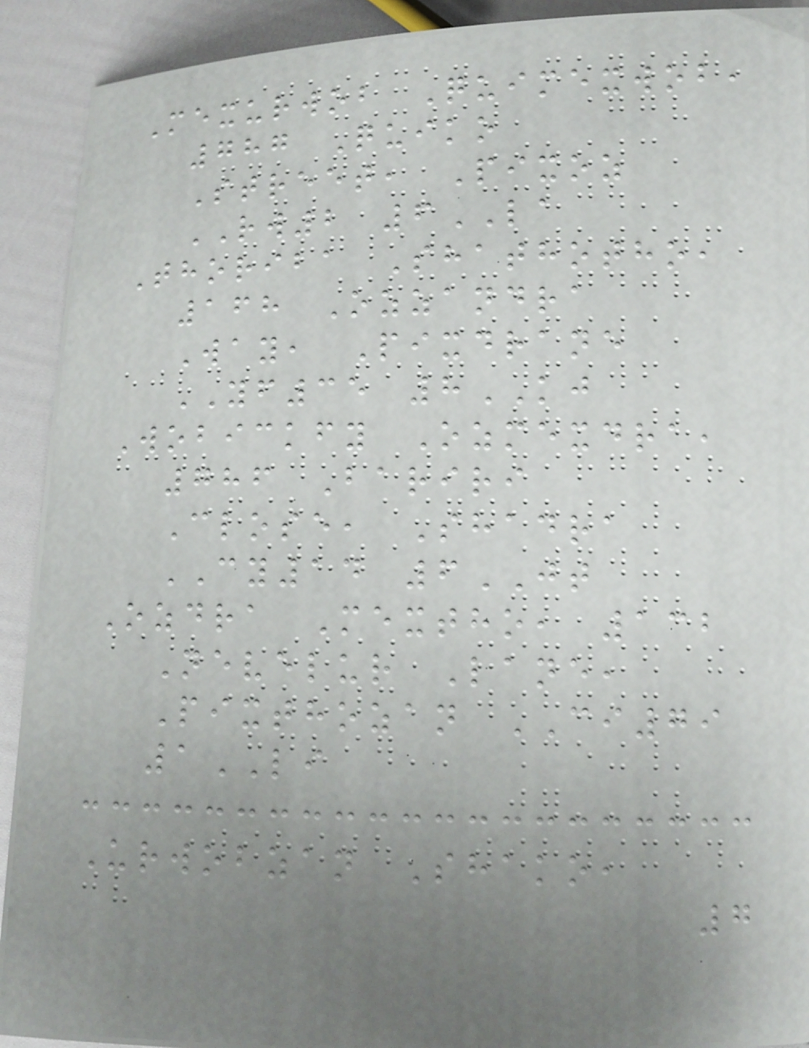Mexurwob Quimexwob,
787 Quiko
Street, Pixoz
RW2 6LA
Thoriba Shathotho,
168 Ozzandra
Way, Pixdrane
YF35 8KJ
Wobickfy Ozmexdra,
786 Bariri
Close, Shadra
CY14 6JT
Ozdra Mextho, 132
Nevelur Lane,
Pixthozan CI79
1LI
Urwobzan Shako,
7
